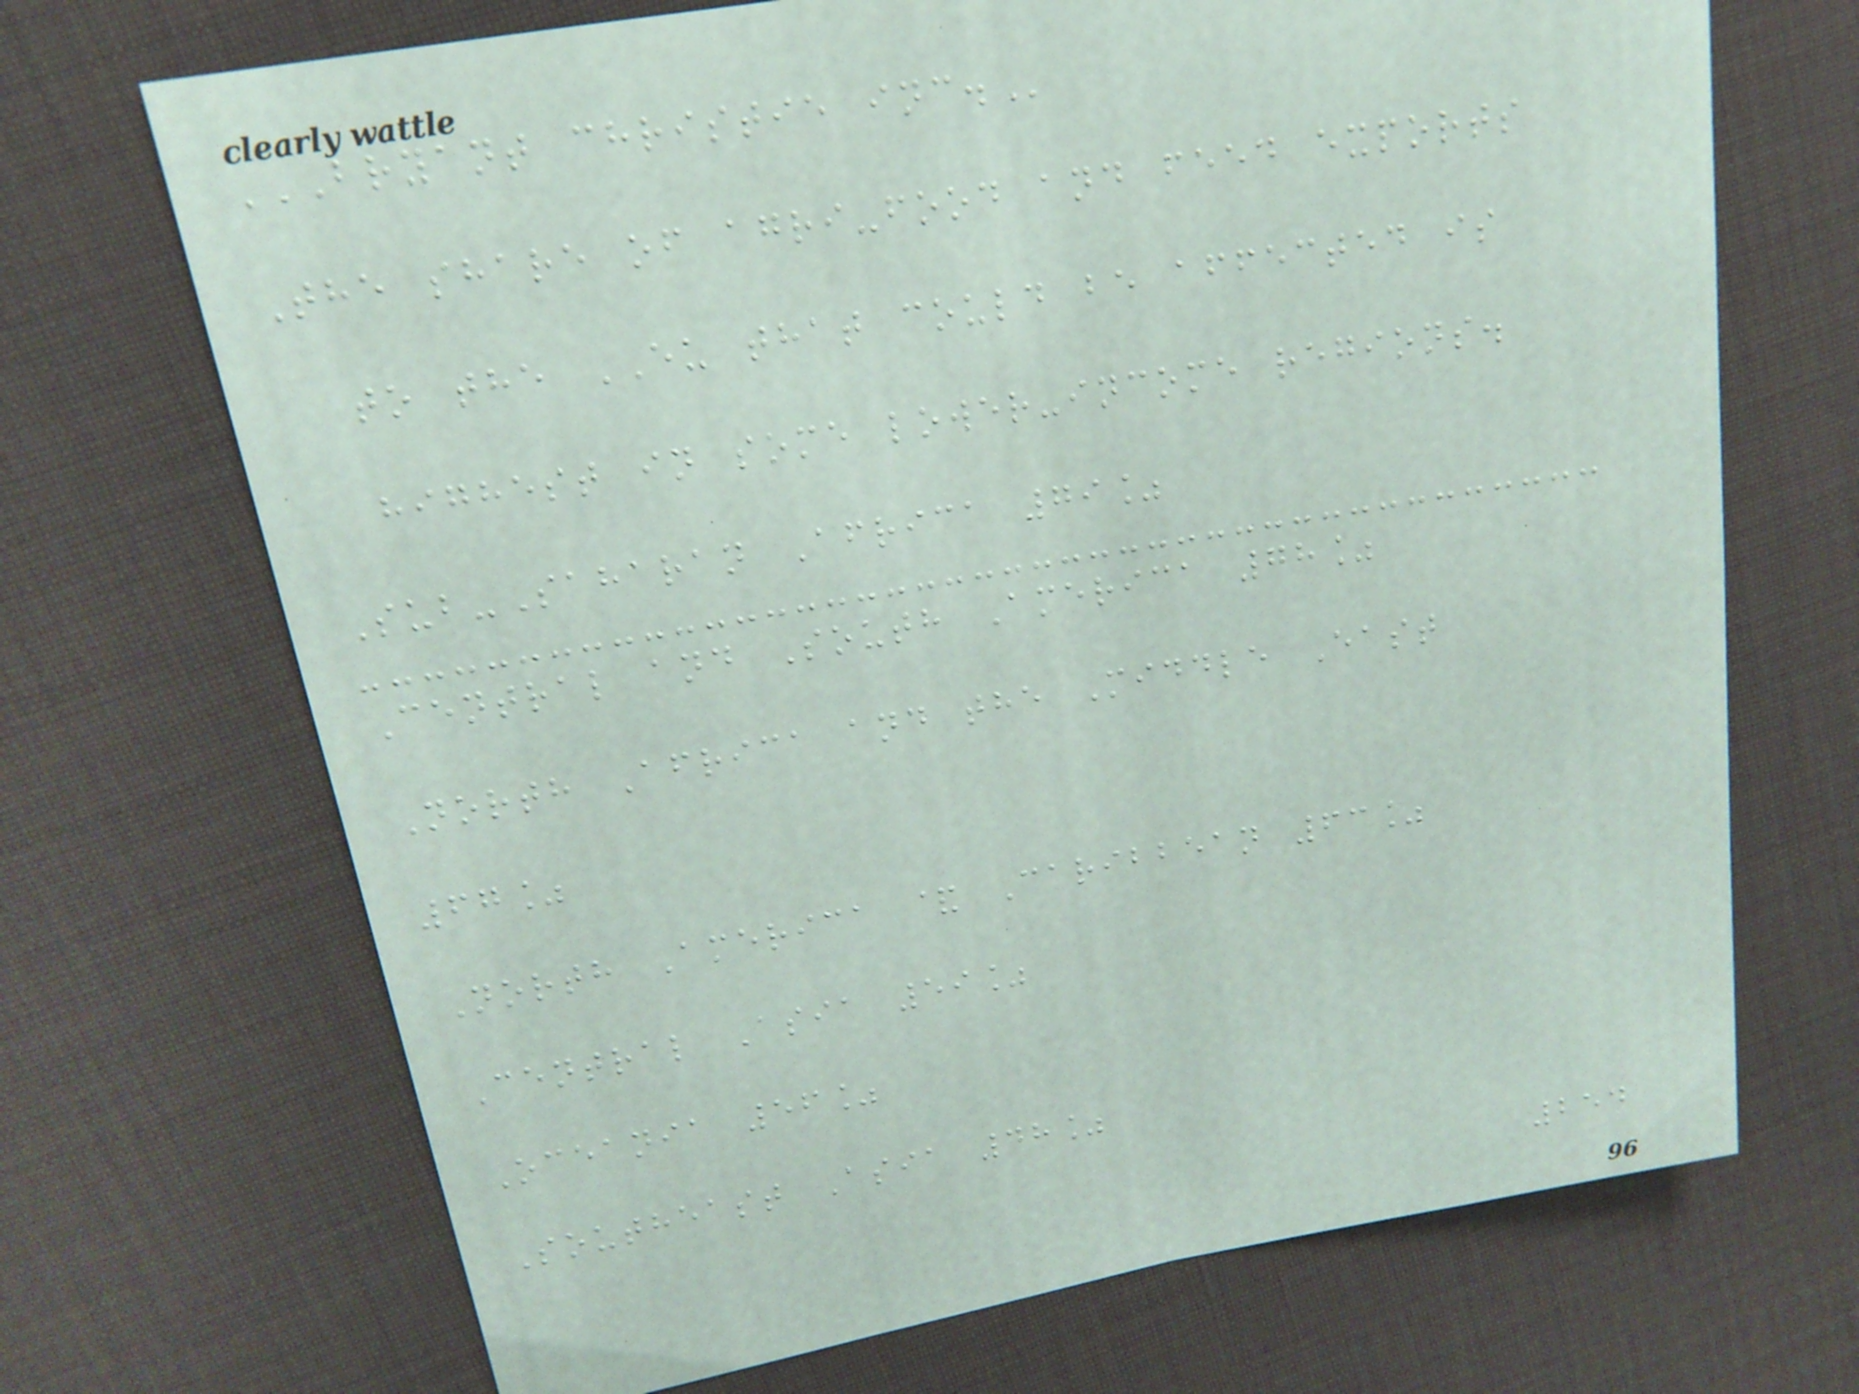BRYANT CHRISTIE INC.
The share of agri-food and feed exports
to the EU that could be affected is
highest in some lower-income regions.
Sub-Saharan Africa 79%
Central and South America 78%
North Africa and the Middle East
67%
North America & Caribbean 63%
Central Asia 59%
Oceania 56%
Southeast Asia 48%
254
